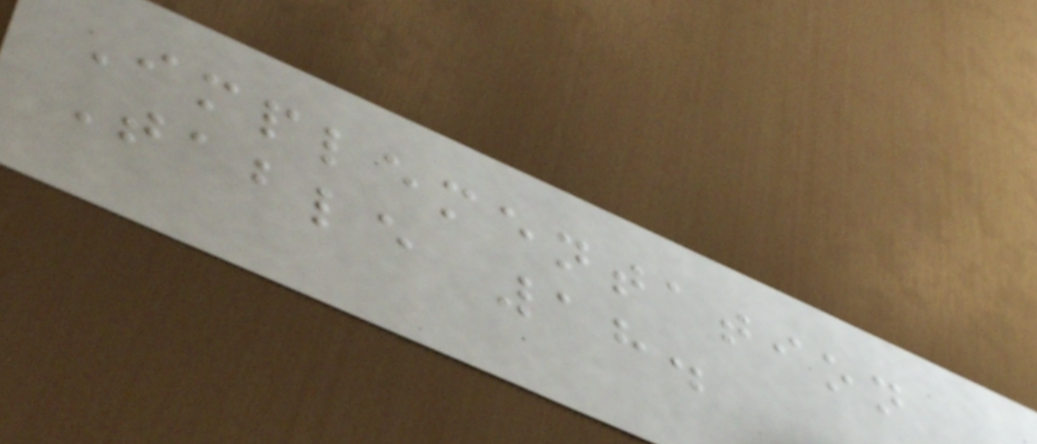Implementation
Table 18.
